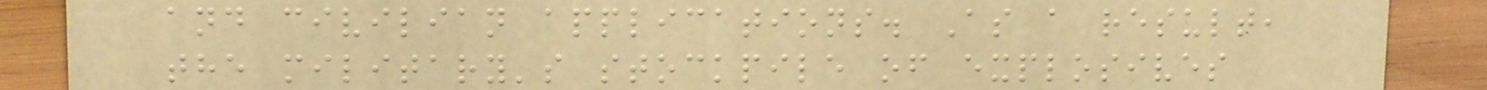and civilian applications. As a result,
the military's stockpile of explosives
